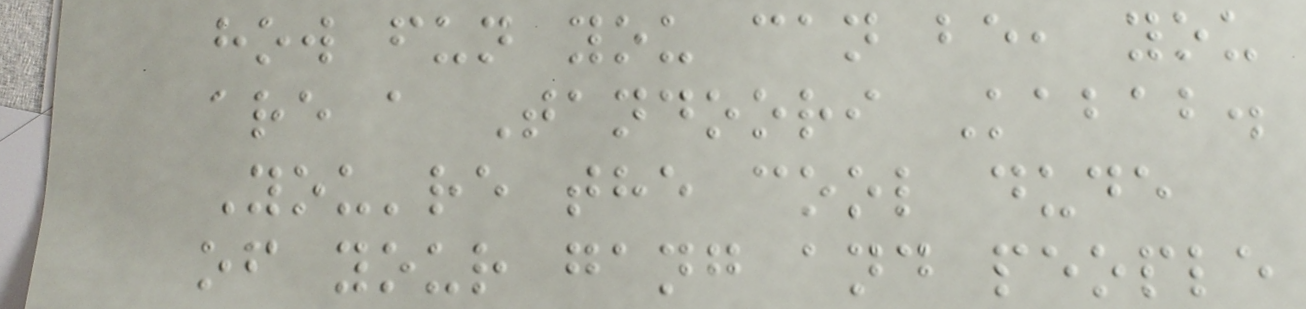how fun you can be, you
are a Tandoori Kabab.
You're the cool dude
of your gang and people
